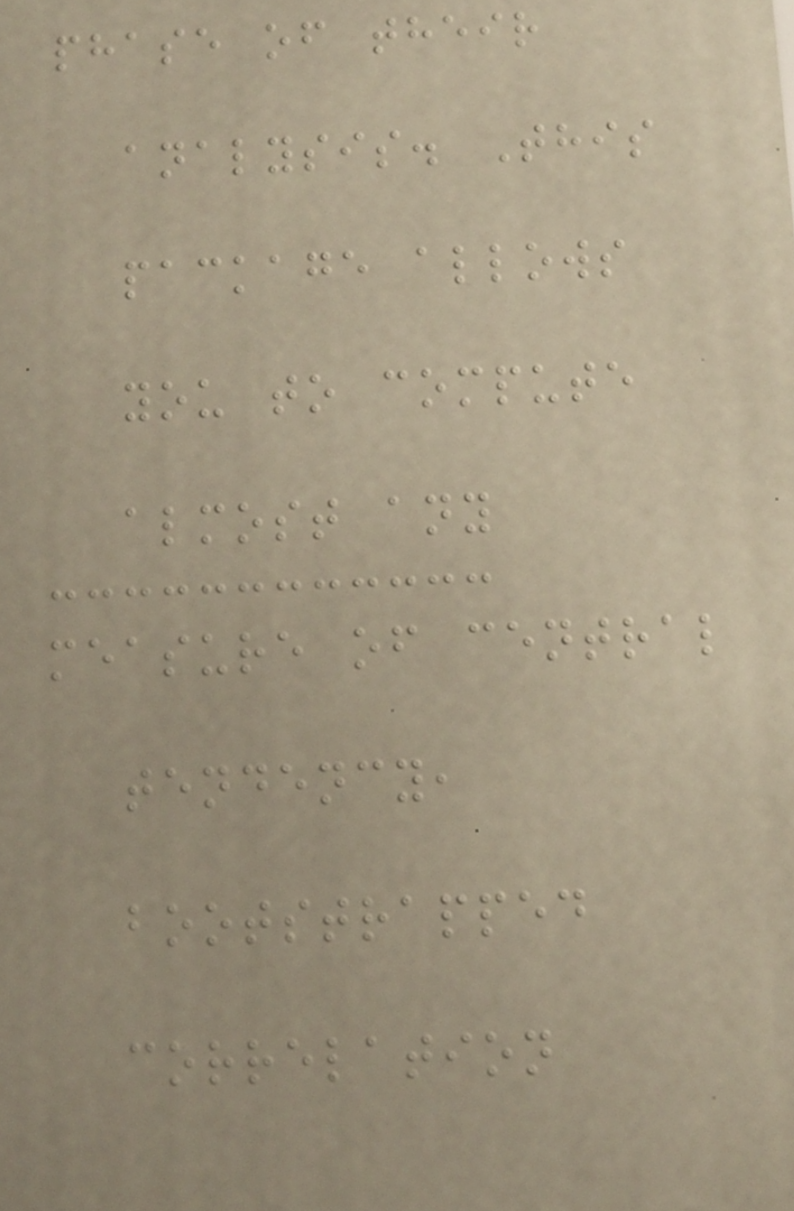phase of their
analysis. This
package allows
you to compute
almost any
measure of central
tendency,
bootstrapped
correlation
